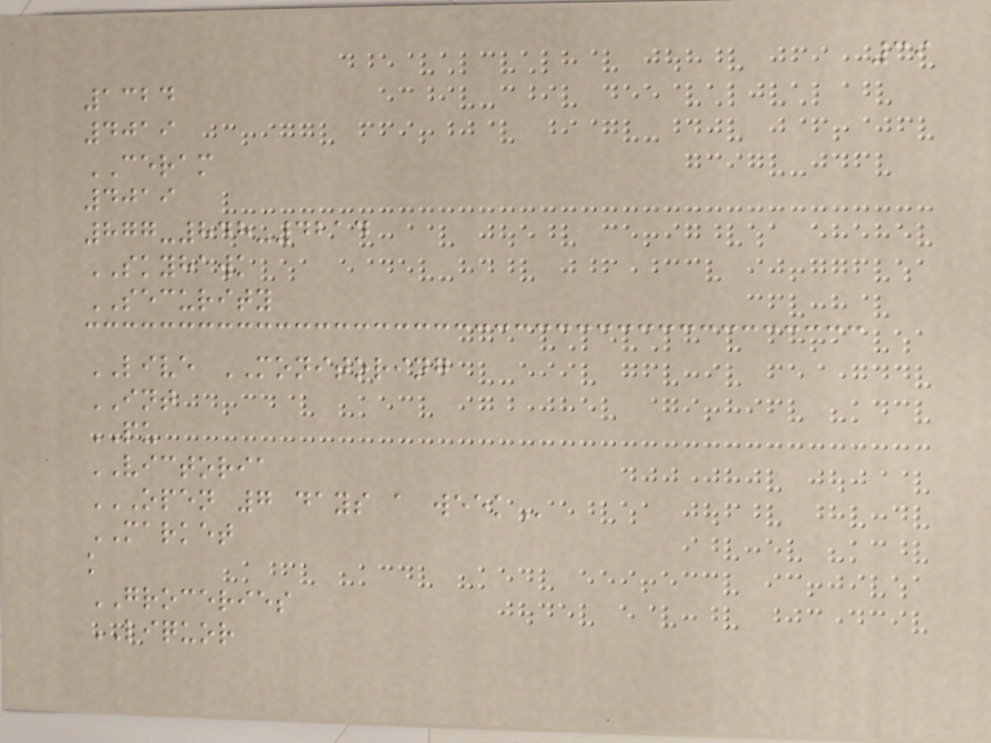39
1324
4019
CERAM
4019
877-848-4214
SKYHAWK
SECURITY
LIVE MONITORING
INT
PU
VICTORIA
OPEN 7 DAYS A WEEK
MARKET
k
GROCERIES
LIQUOR
